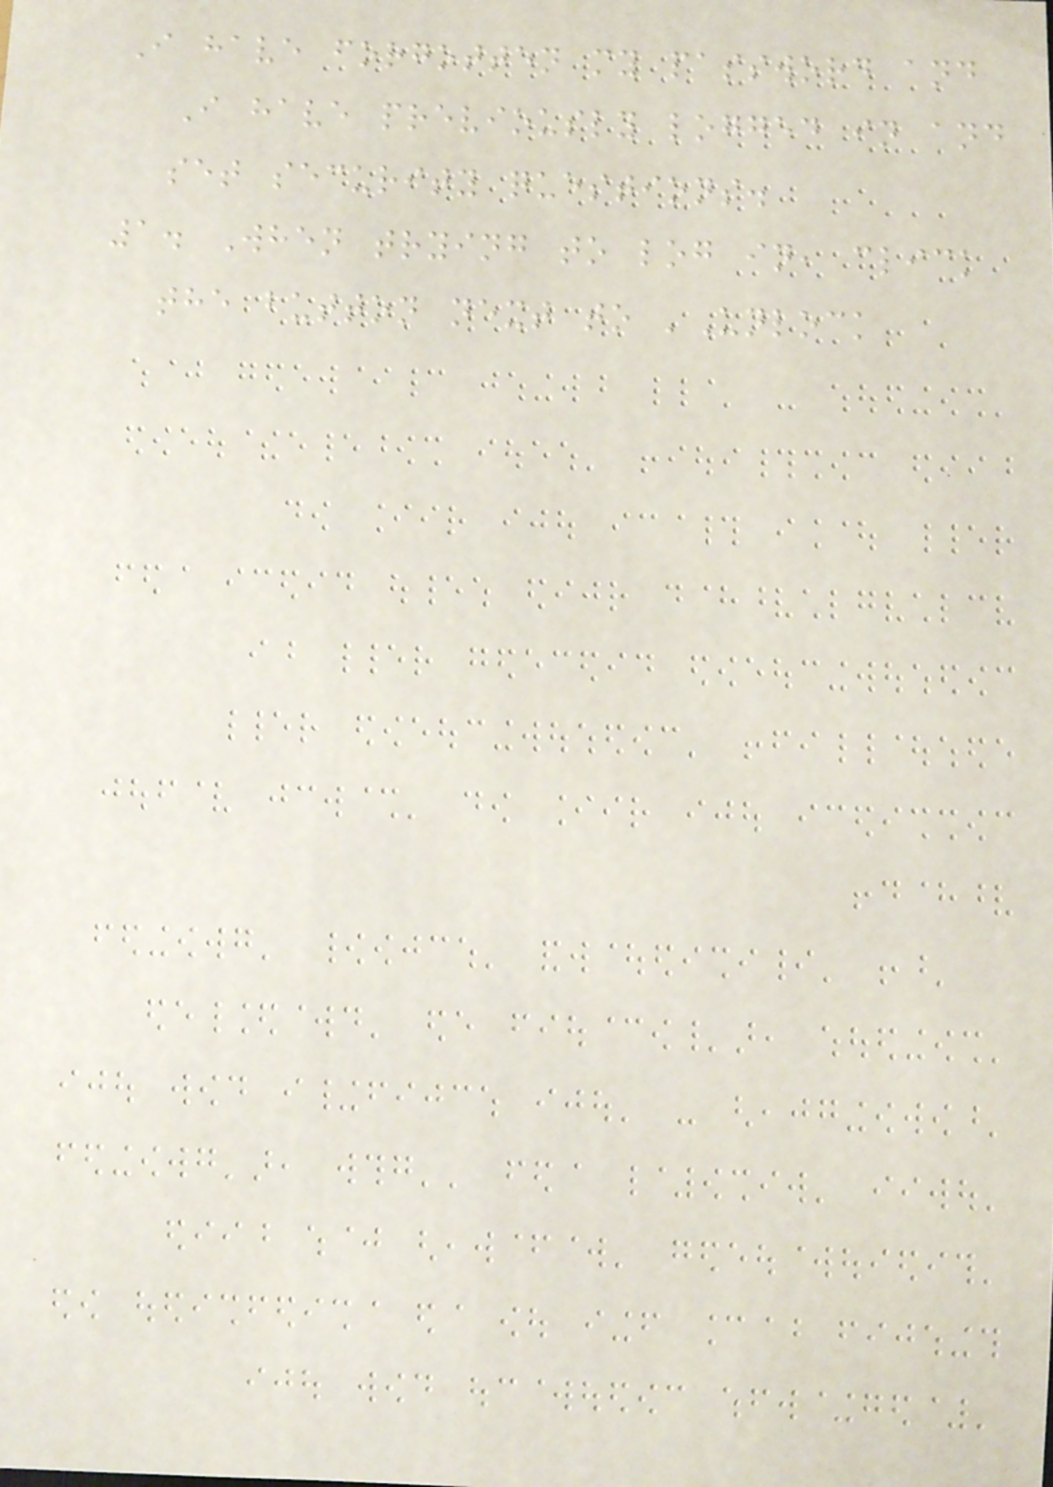I have forgotten my password and
I have previously logged in and
set security questions.
1. When trying to log in, click
the button next to 'Unlock
